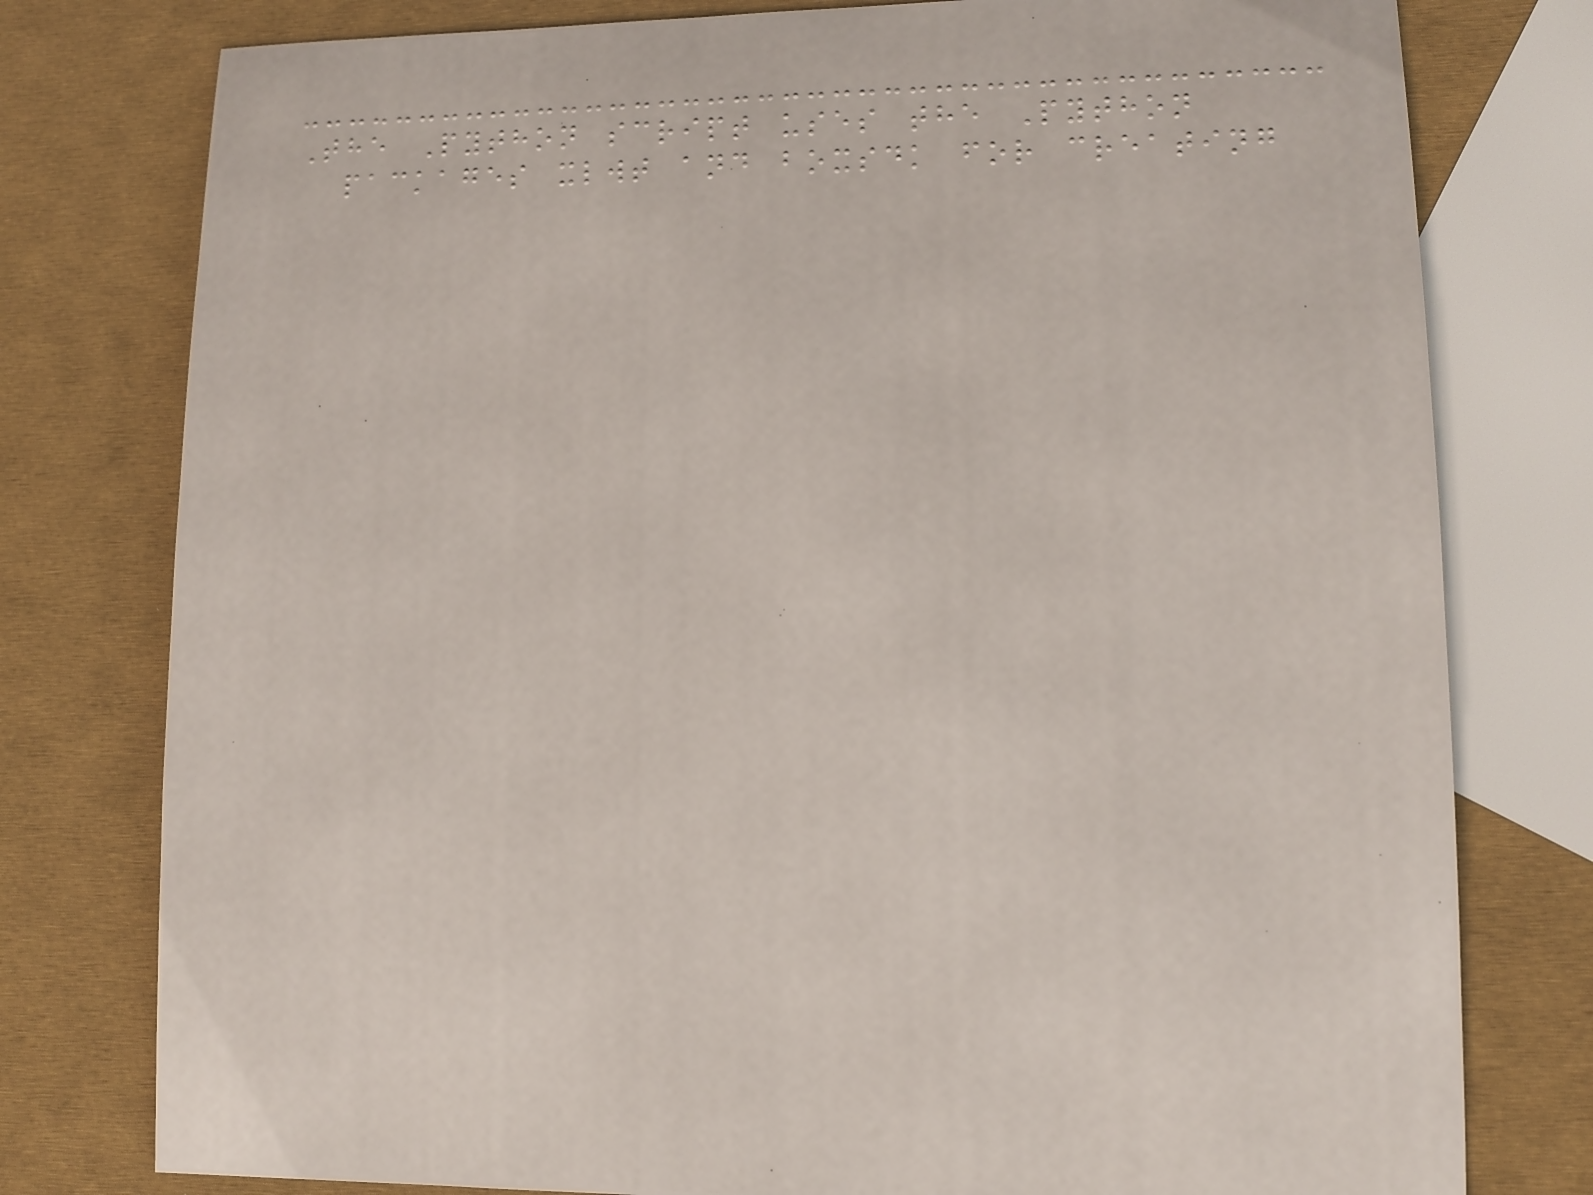The Python script uses the Python
packages xlwt and boxsdk for creating
